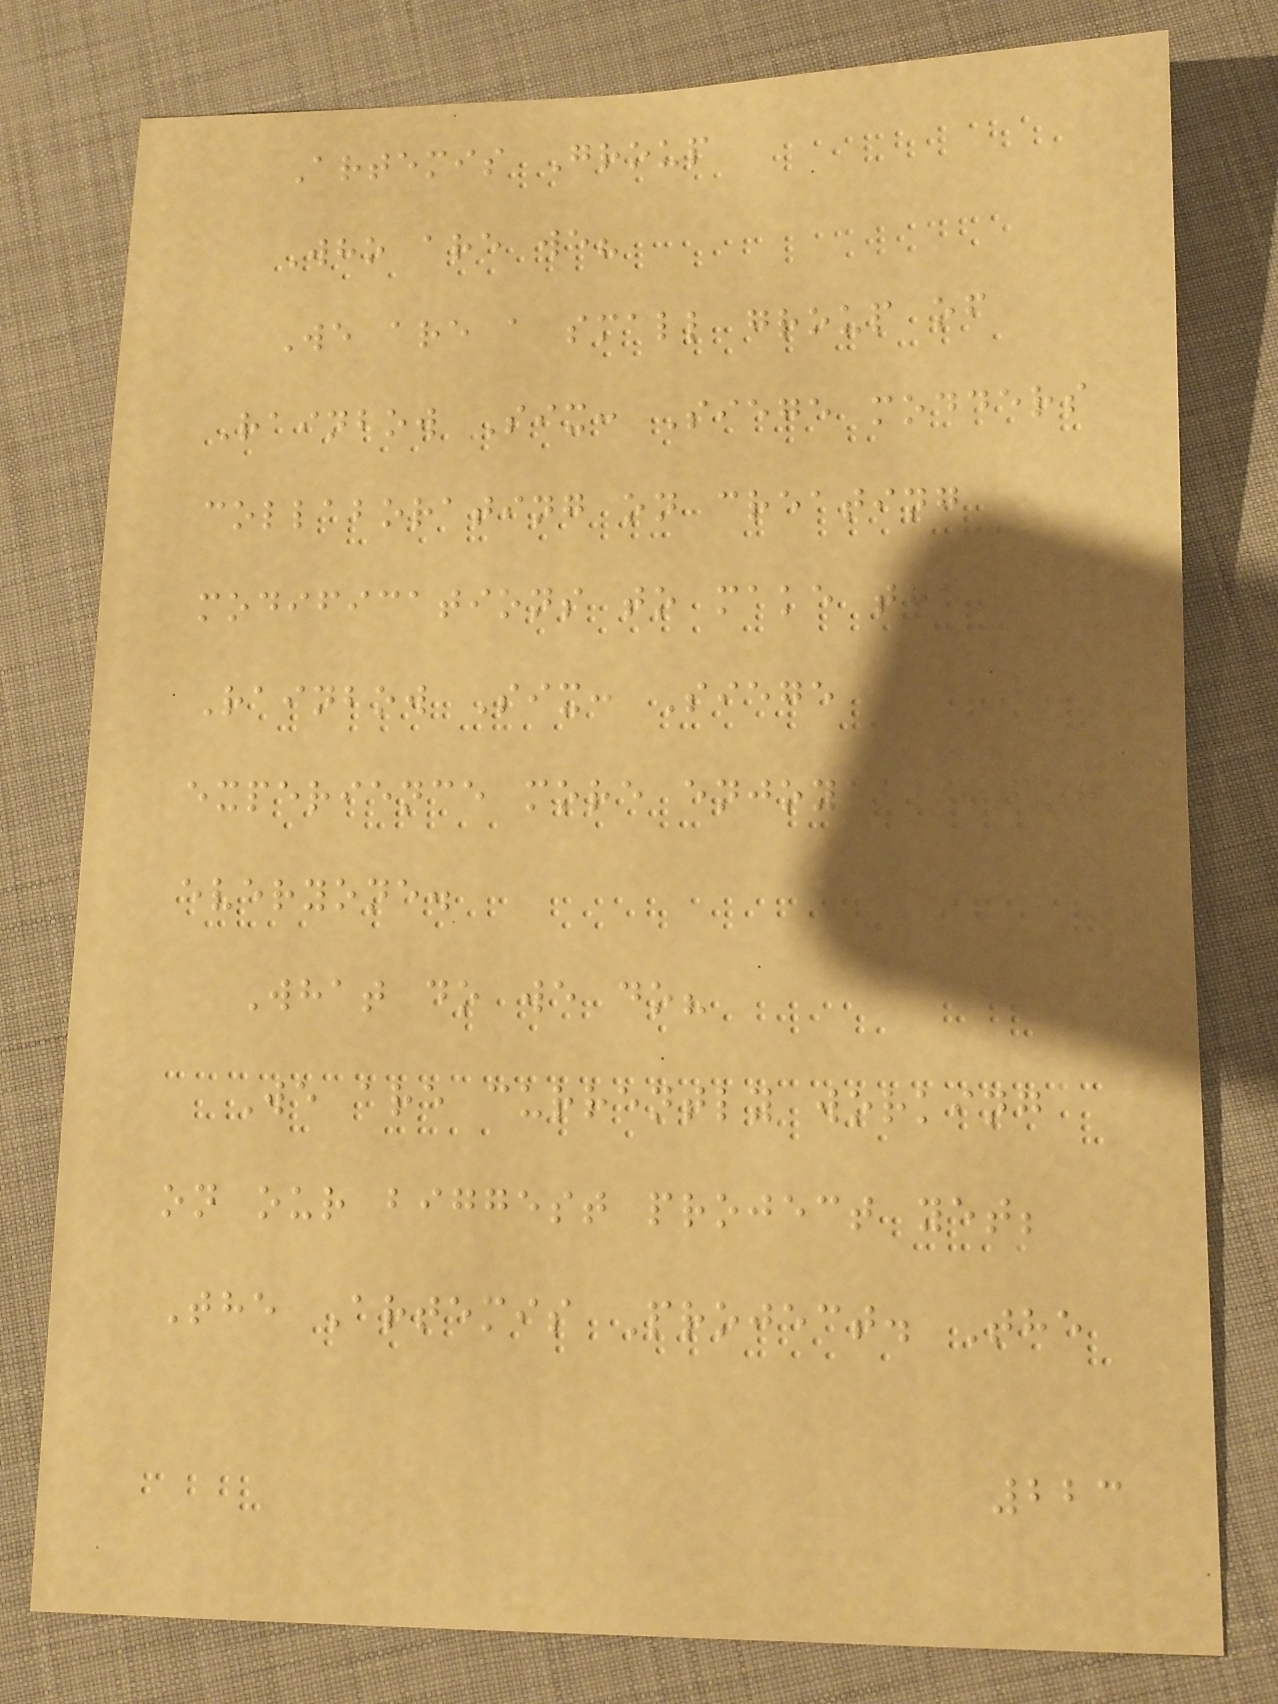Artemis Group
Who are we?
We are a small group of
Rainbow Six: Siege modders
collaborating on creating
modifications to make the
Rainbow Six: Siege
experience more enjoyable for
everyone.
What do we do?
We are currently working
on our biggest project yet;
The Artemis Project. The
223
